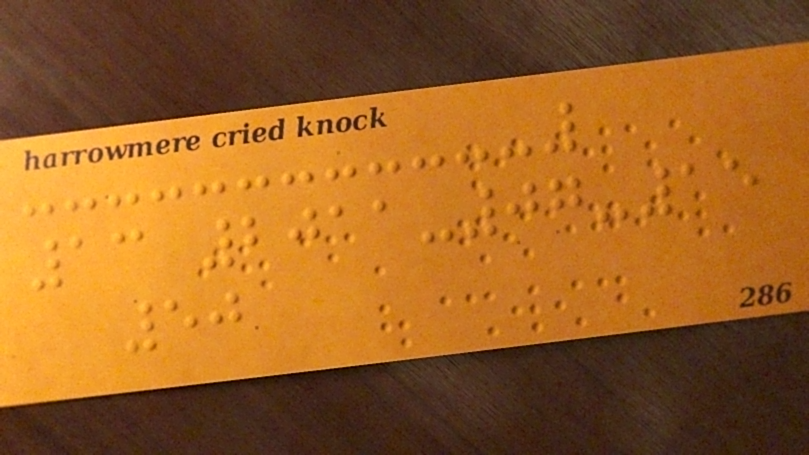13 2011-07-15
50
